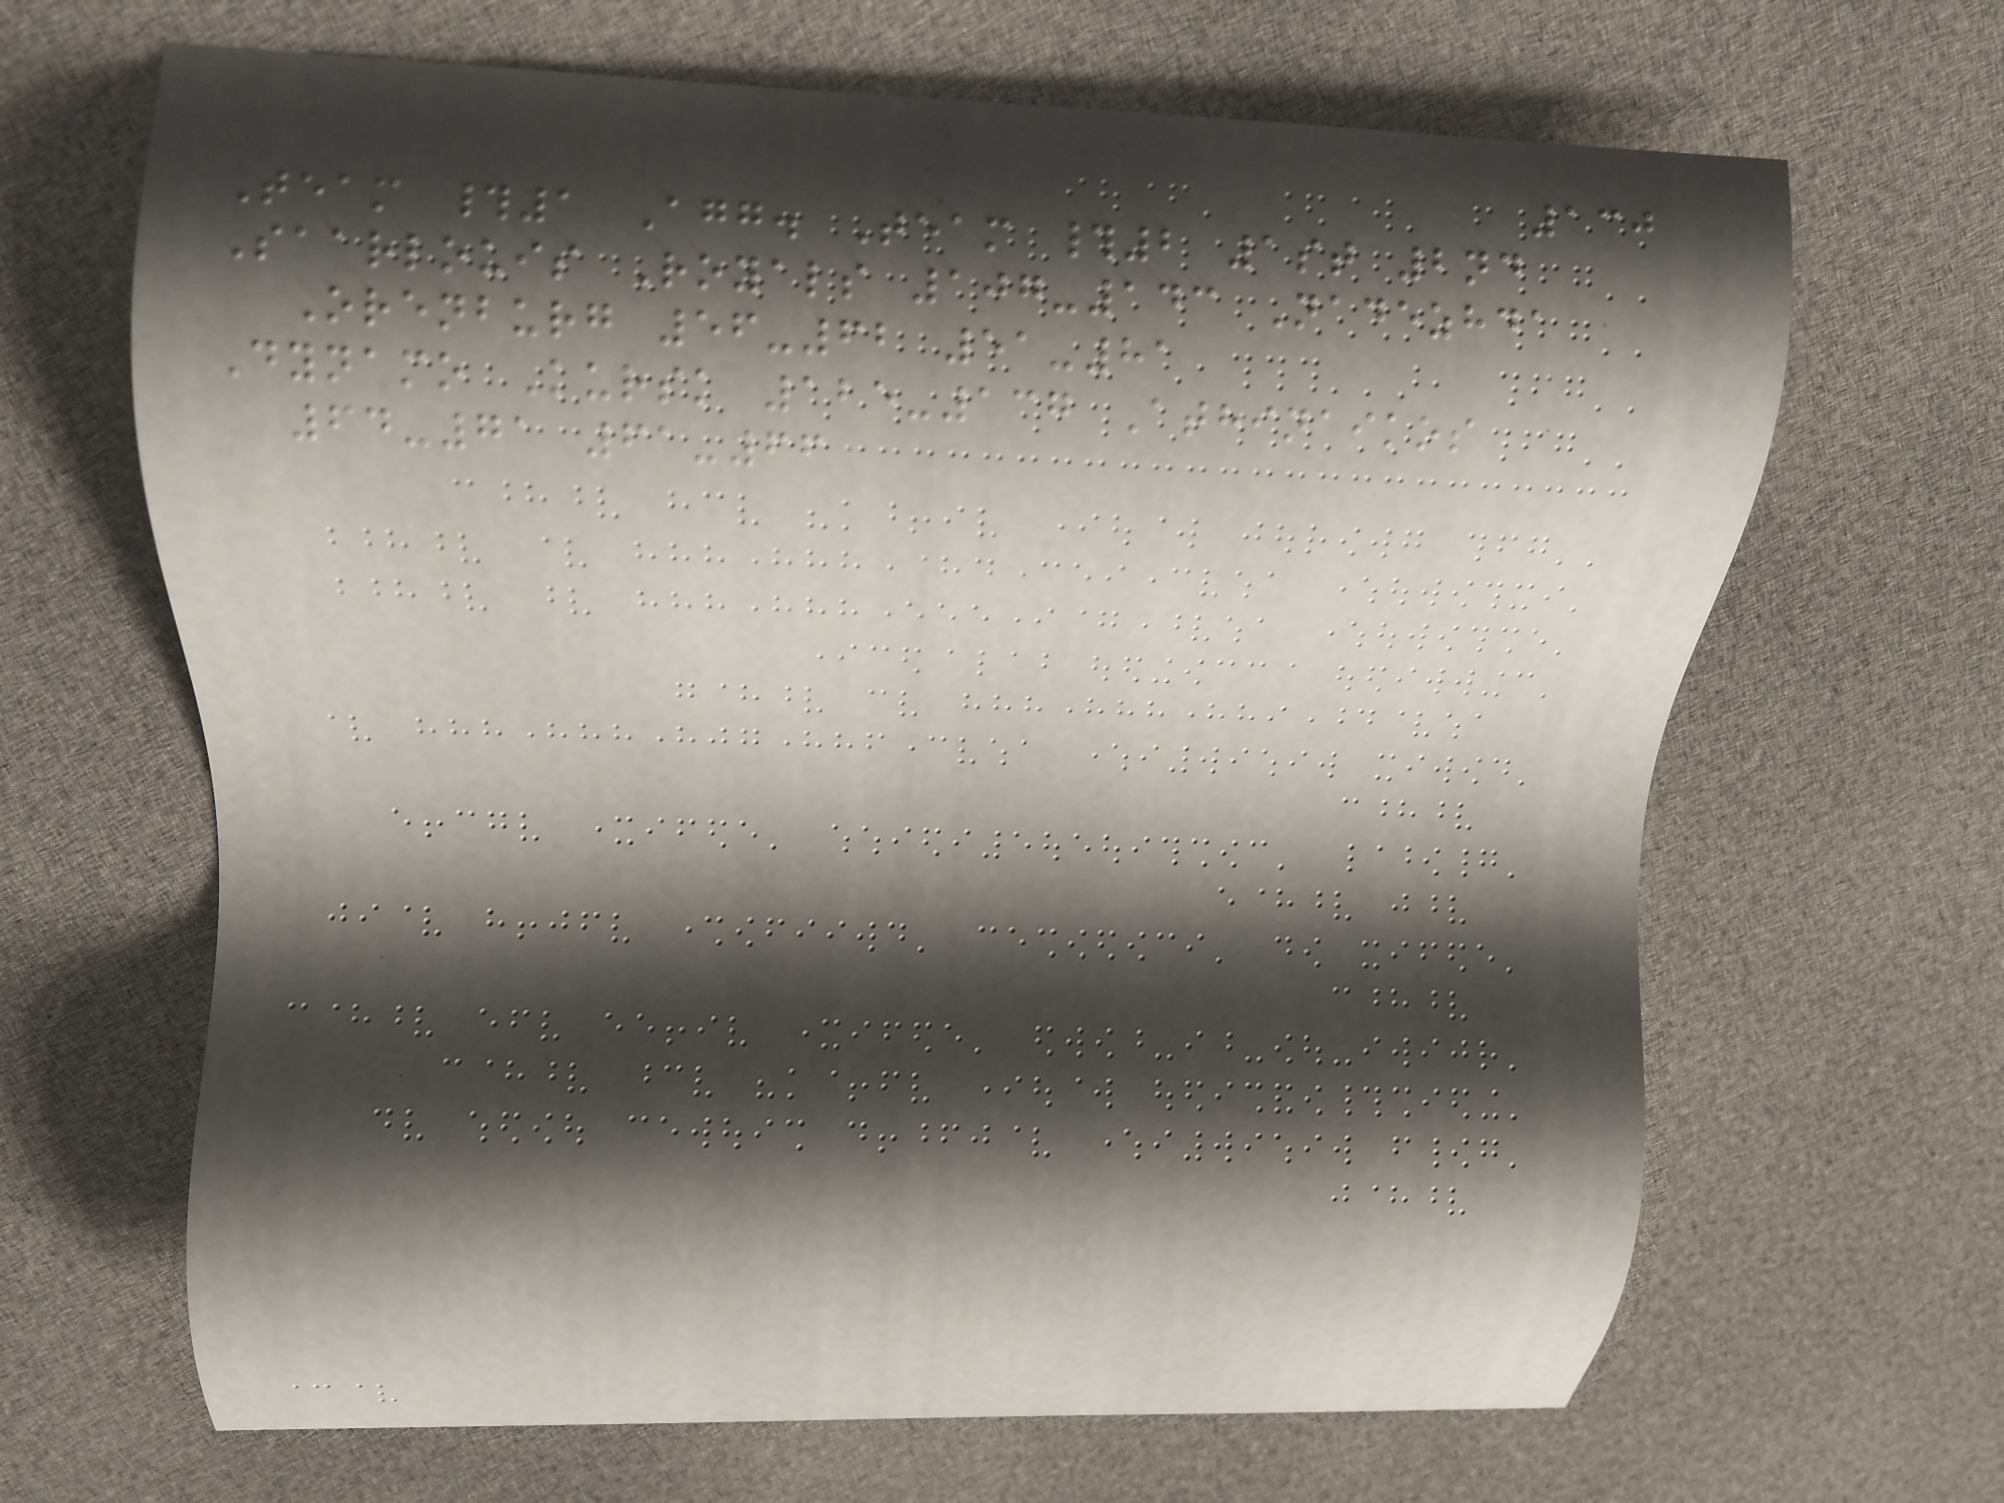130
Team #1 Agg. Team #2 1st 2nd
Saarlouis Royals 107-143 Nadezhda
Orenburg 56-62 51-81
Dynamo Kursk 125-137 Athinaikos
64-71 61-66
